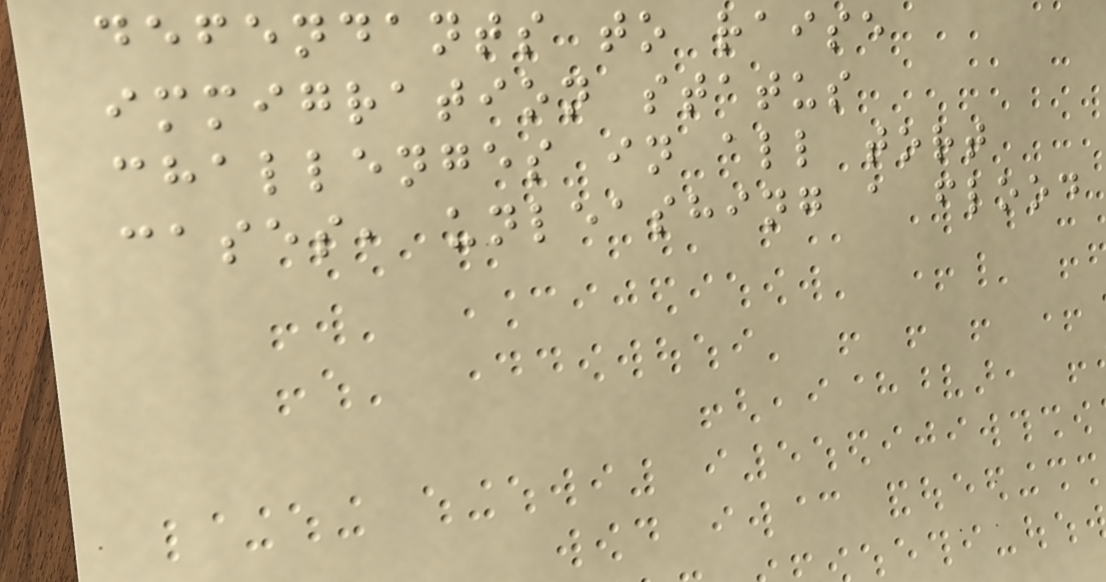defendants to raise
immigration status
challenges in all tort
cases, unleashing a flood
